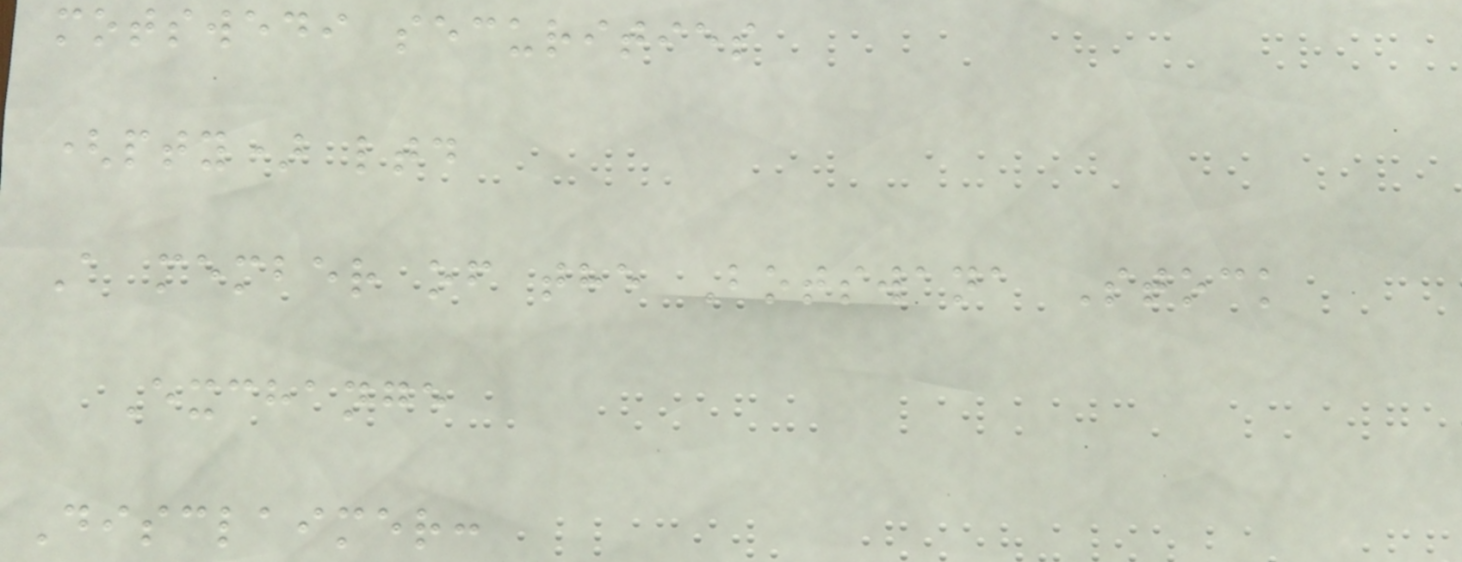motswedi securities
(pty) ltd
A member of the Botswana Stock
Exchange
Disclaimer:
